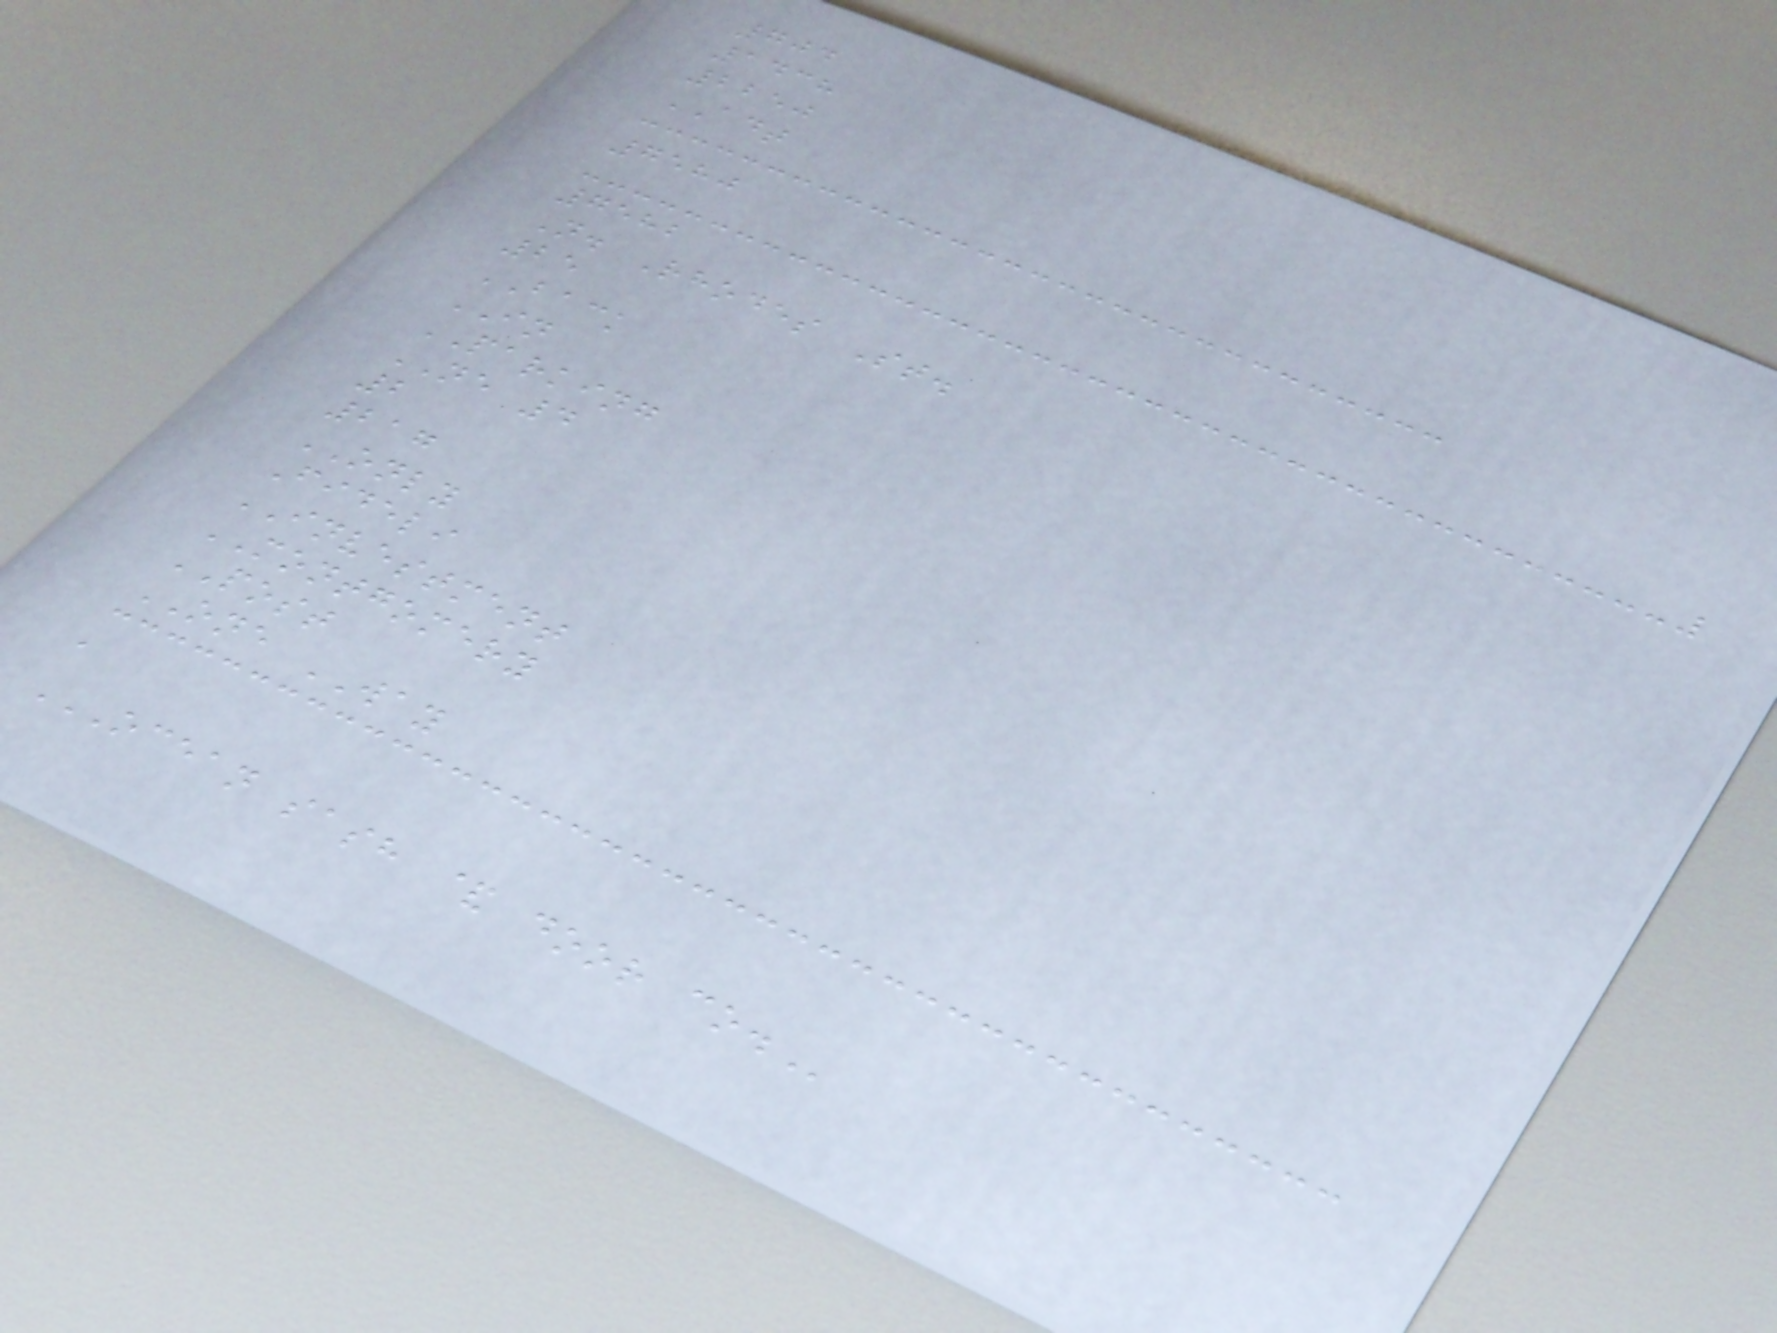704
1438
2250
ADT
7580
7582
N. Rhodes St.
25
BACK
IN
PARKING
NE 4
2
217
ONLY
Fideli
INVESTMENT
MONTGOMERY
POST
ONE WAY
a
OCEAN SASH & DOOR CO.
